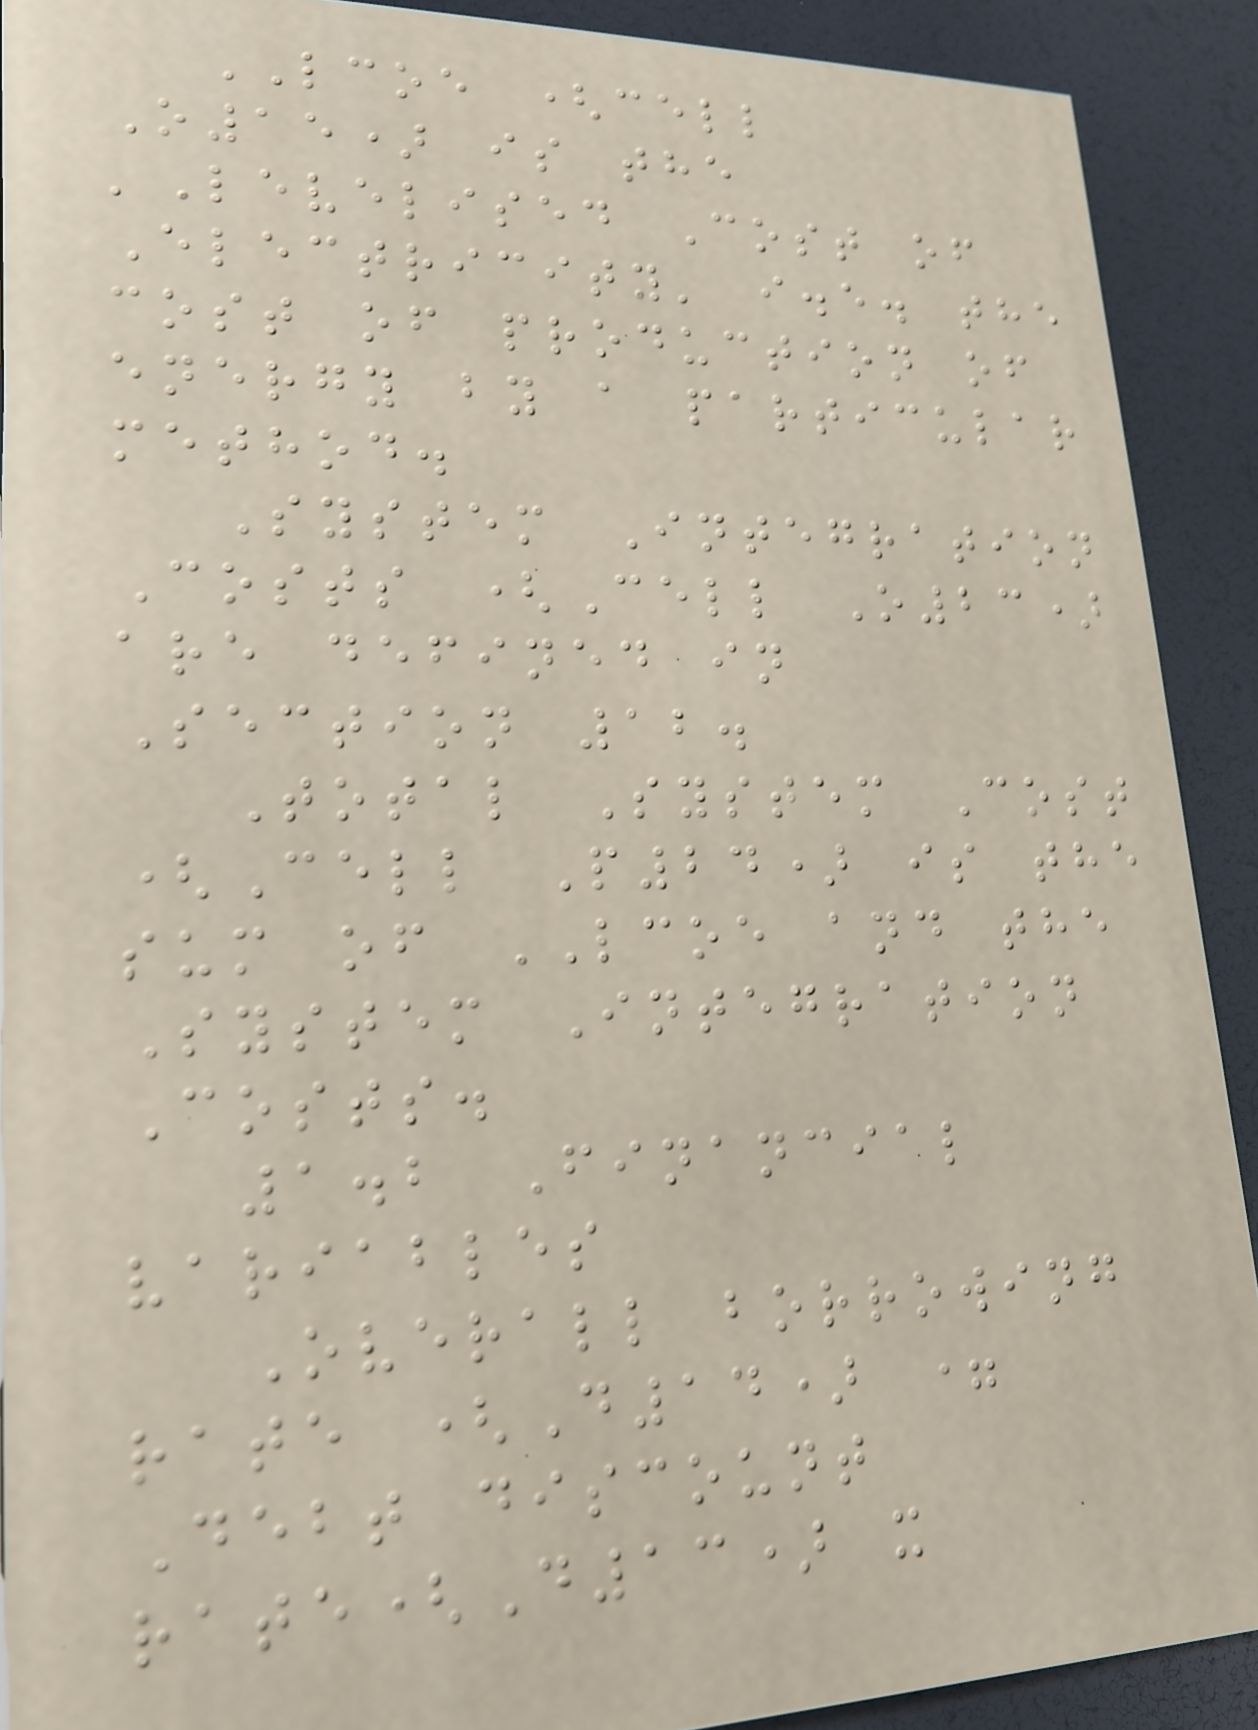LCOE (cell
O15) is the
'Levelised Cost of
Electricity' i.e. the
cost of production of
energy by a particular
method.
System Integration
Costs (Cell O23)
are defined in
Section 12.
Total System Cost
(Cell P24) is the
sum of LCOE and the
System Integration
Costs.
1.2 Financial
variables
Overall borrowing
rate (D14) =
Debt discount
rate(D13) x
